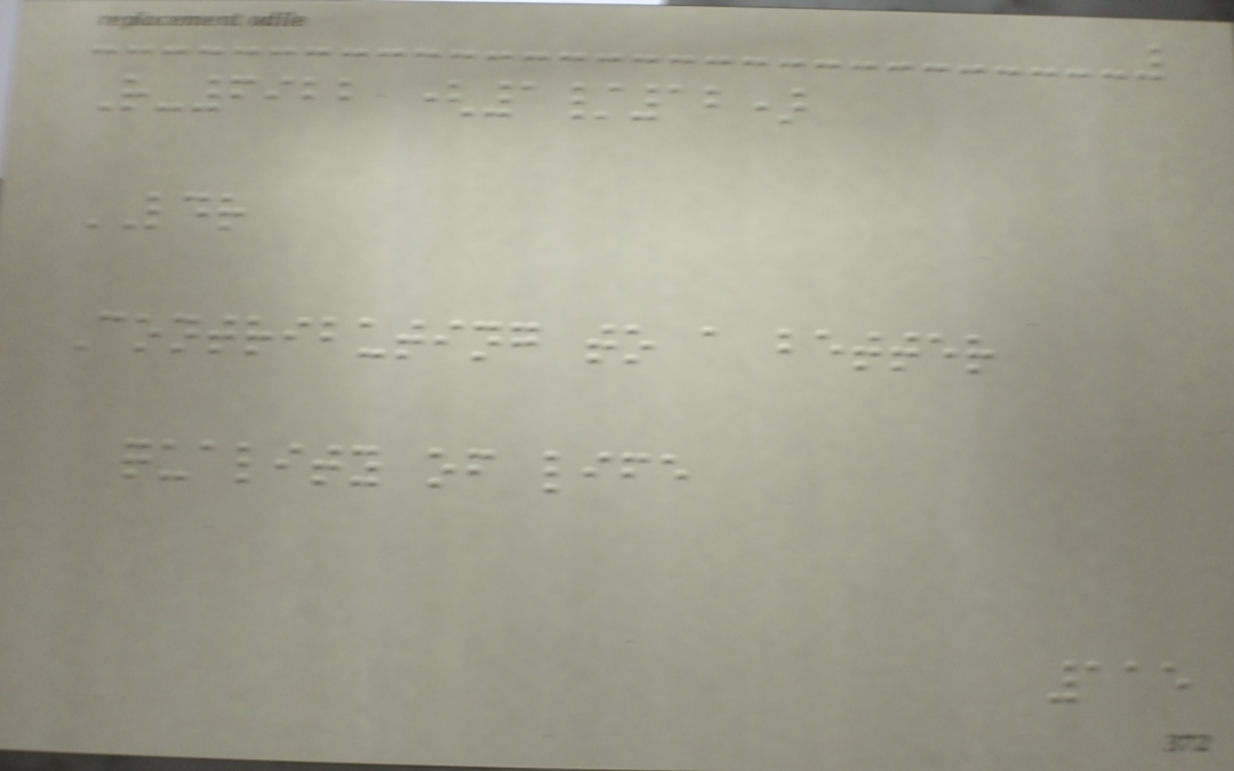R-6922 (1/12)
LDR
Contributing to a better
quality of life
115
